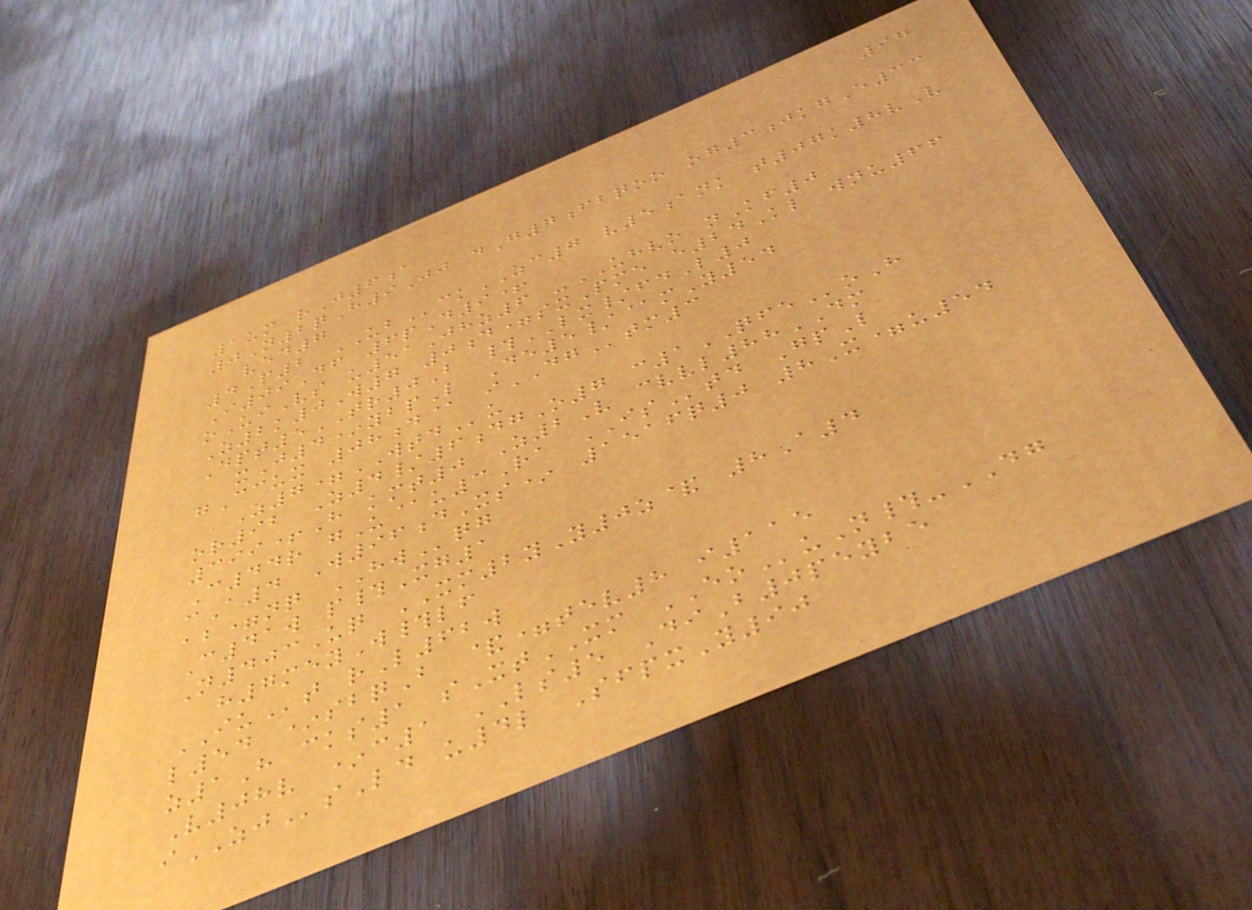97
1um rJ6a
0N2qH9Jj dG7fbqoo og3jkgE33
ved7
4P2 UBckZC7 v5ank t07k8vV
I09Df 6pD9+
oUiVs u51Jhz6 -UHVO nKf0
Z2k0W7 0d=sxPme e24Kl wnu66
Dpt5TR0B #LX/fdL0
xJ4*ybpL De5/@mY54
gCcux 08d@ iDGtm3
Z7=WTDu
or92 Z4/6dgO7 c1QFEoH
399+H kmt0 Z2V cvvl88DM
C44r gU@u3Ra IStd GpL
cA4 W96dXs* 1516q0 8X=u54
ab=nq HWqg
C41w p#Xg1
N403Uq XM2yY0z& 8A4
h7meyW#lf
IUt rL62w
l54 *sbqB &=tev8 i115
z1H cks1 sXtXM EOuN#-DG
V08v *c1 LS5 DiB0peybe
iZJsLd u4l SfpxY90
